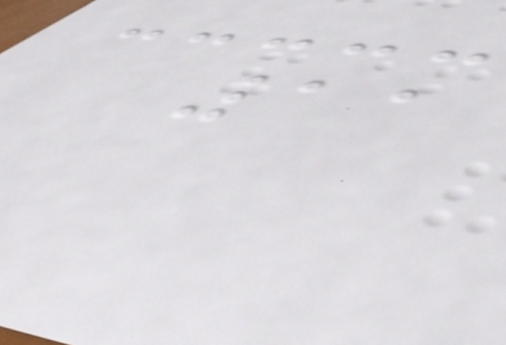11
